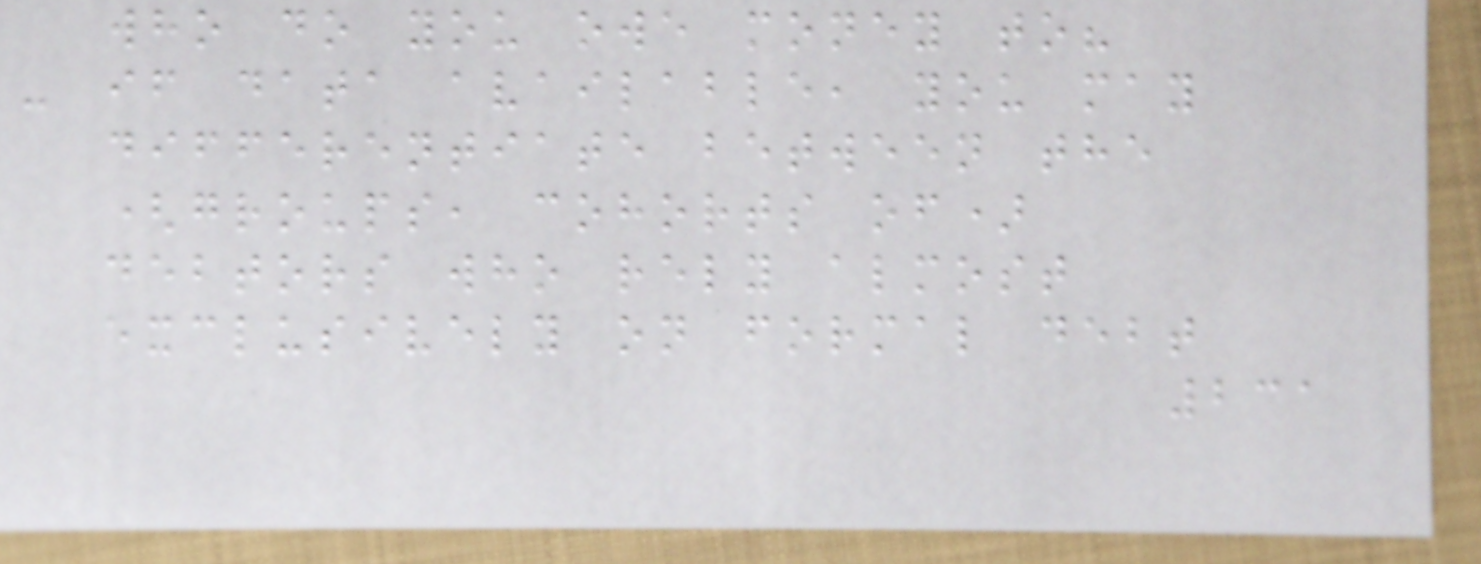who do you owe money to?
- if data available, you may
differentiate between the
(groups, cohorts of)
debtors who rely almost
exclusively on formal debt
231
